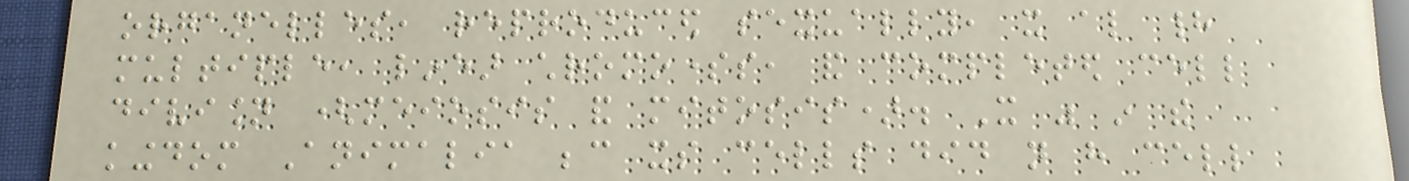organelles, reproduced sexually, it also had
multiple, linear chromosomes, and completed cell
division (meiosis and mitosis). It was in the
kingdom Animalia because its cells did not have cell
